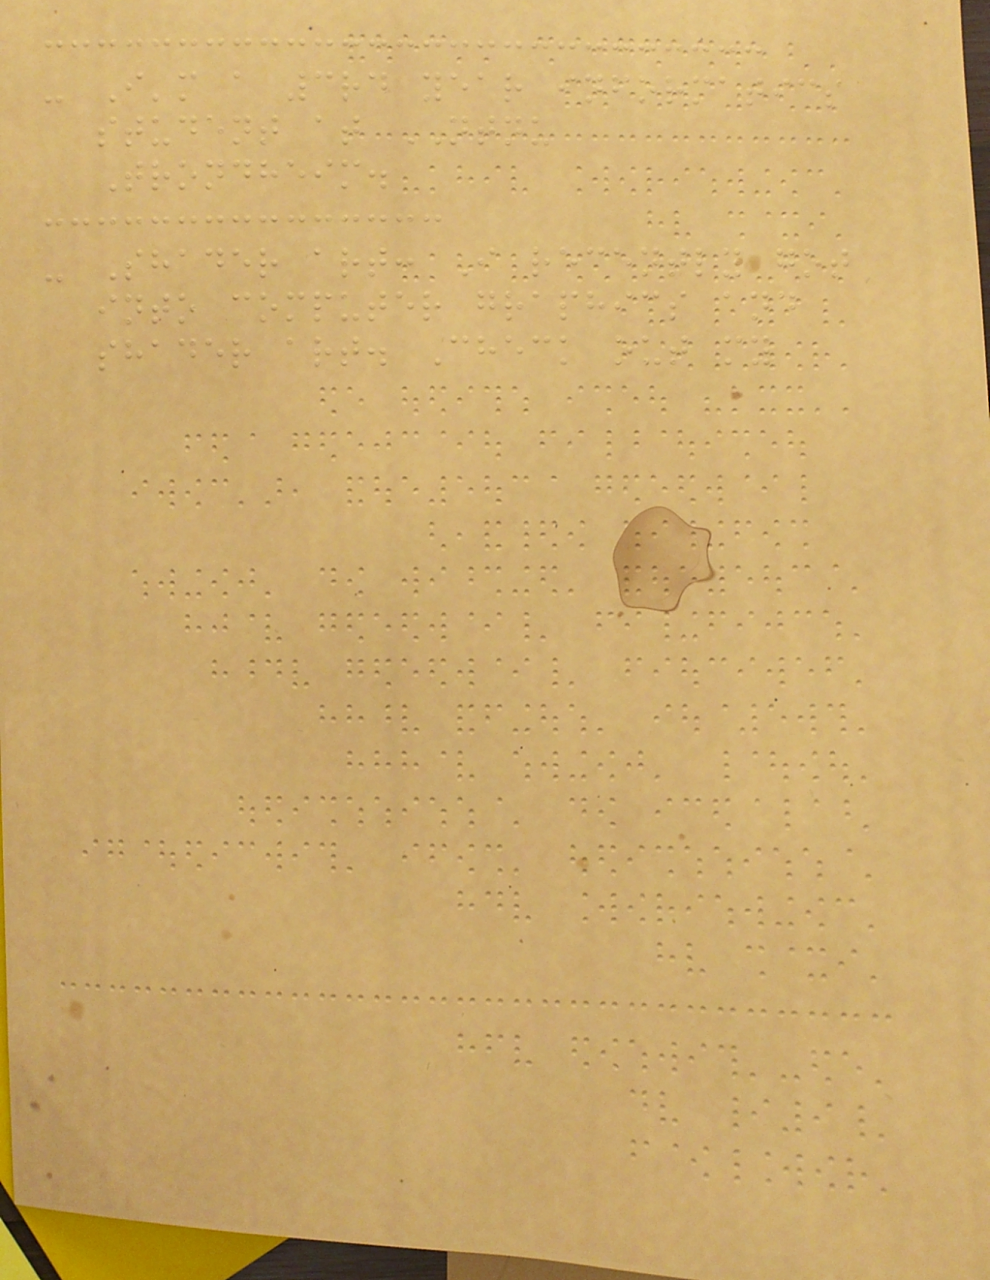- I'm a 3rd year informatics
student at NTNU
Trondheim.
- Shader art: I recently got
into computer graphics and
shader art. Check out my
